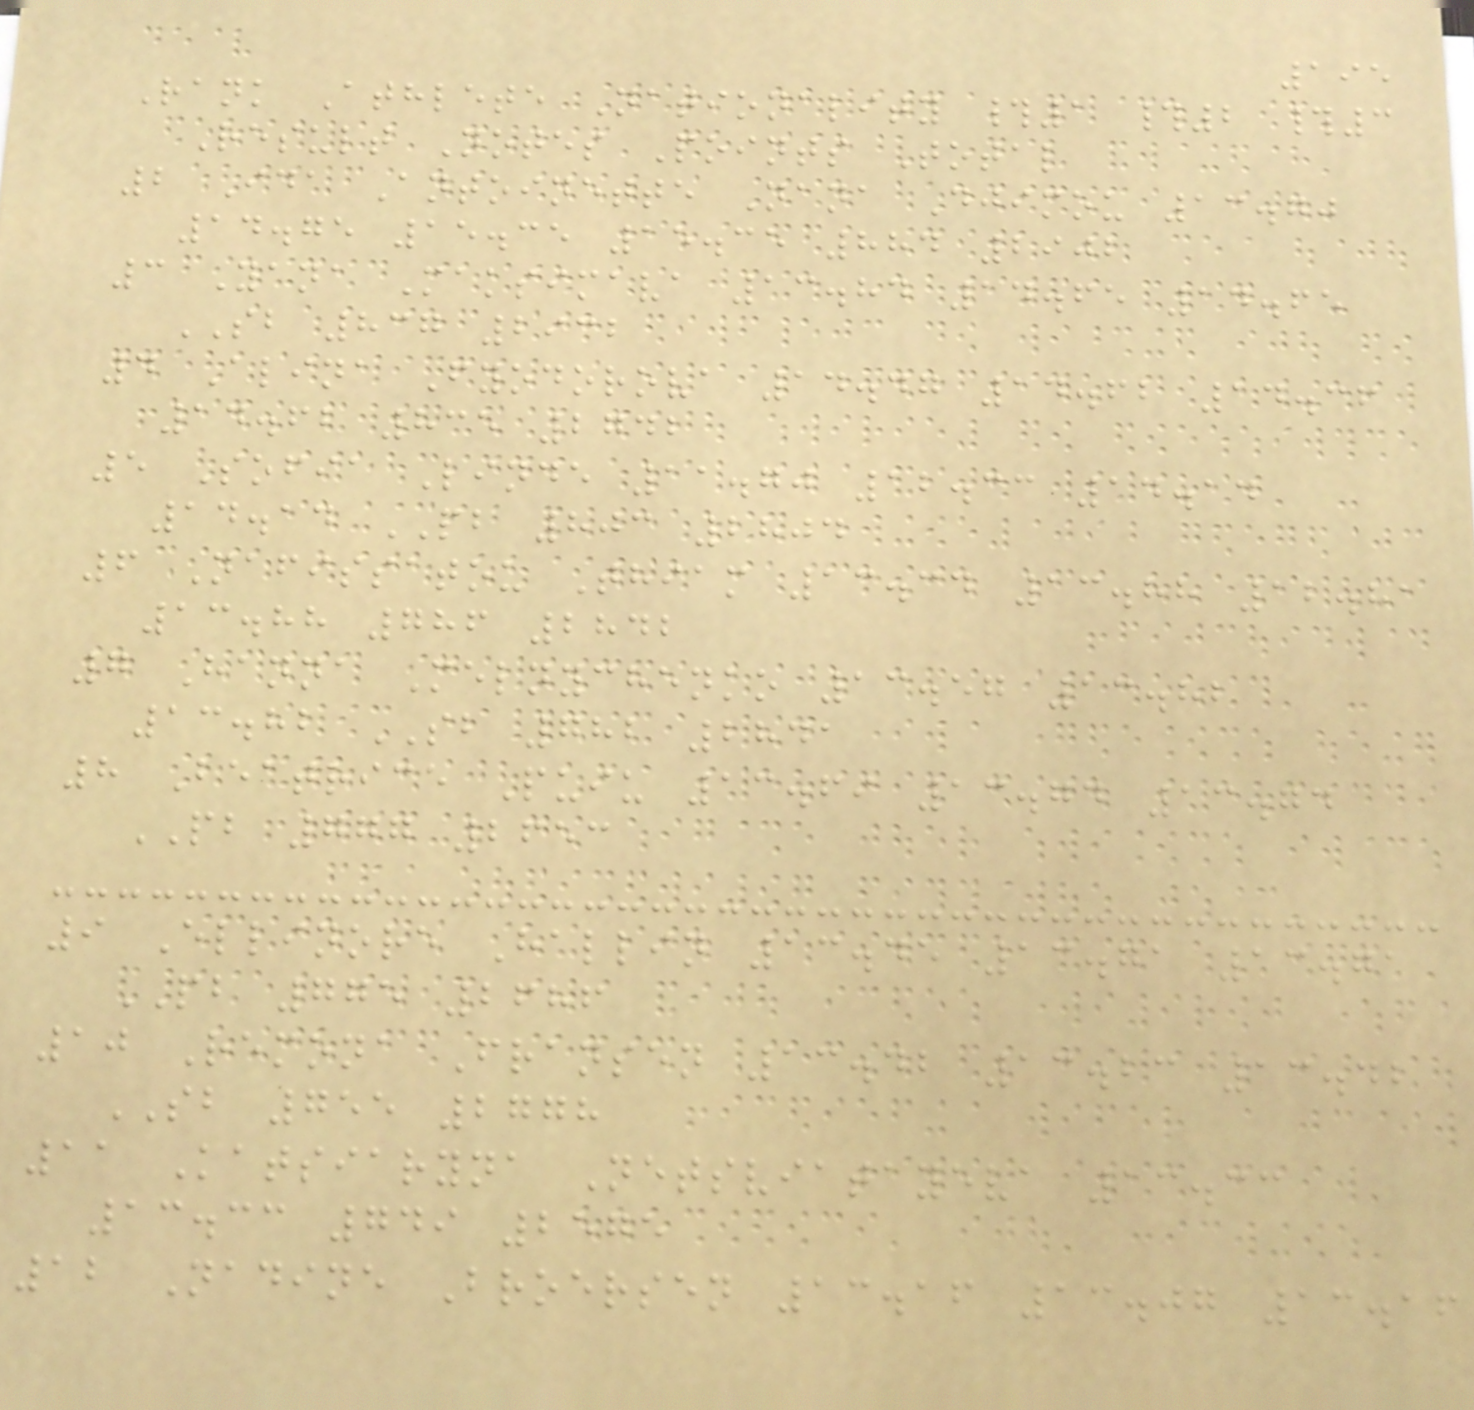195
Rank Athlete Nationality #1 #2 #3
Result Notes Points Total
2 Ida Antoinette Nana Djimou 13.70
14.75 15.35 15.35 884 2902
3 Yana Maksimava 13.84 14.65 14.65
SB 837 2932
4 Alina Fyodorova 14.47 14.62 14.36
14.62 835 2742
5 Sofia Linde 11.70 12.33 14.14
14.14 PB 803 2804
6 Nafissatou Thiam 13.34 13.88 12.81
13.88 786 2842
7 Hanna Melnychenko 13.57 13.82
13.82 SB 782 2841
8 Beatrice Puiu 13.69 13.74 13.74
PB 777 2653
9 Ellinore Hallin 13.45 13.71 13.71
PB 775 2686
10 Remona Fransen 13.42 13.23 13.42
SB 755 2778
11 Katsiaryna Netsviatayeva 13.33
13.33 749 2575
12 Nadine Broersen 13.16 13.07 13.16
